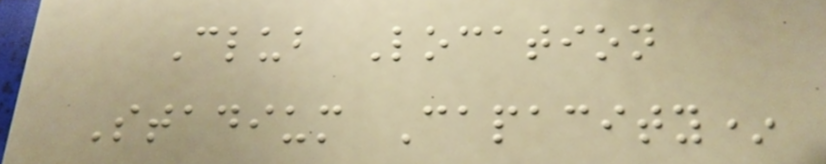Club Location
Stadium Capacity*
